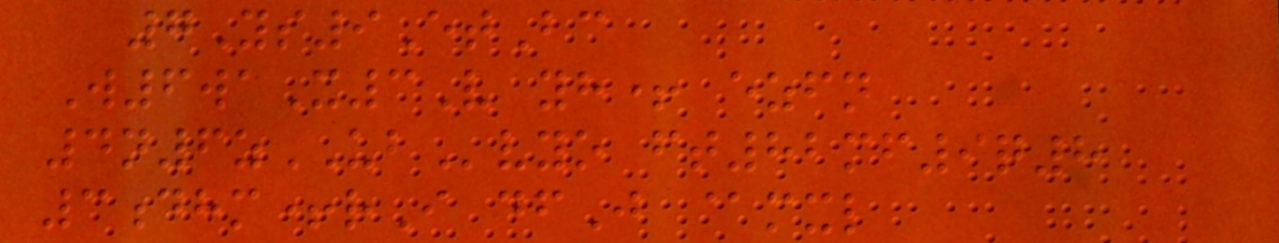7Ys9EtBc
W6waX3V yh+ ezfn
4n6zUBvyo ft82mf9q8
3dhm+rI dfJ @mxl
